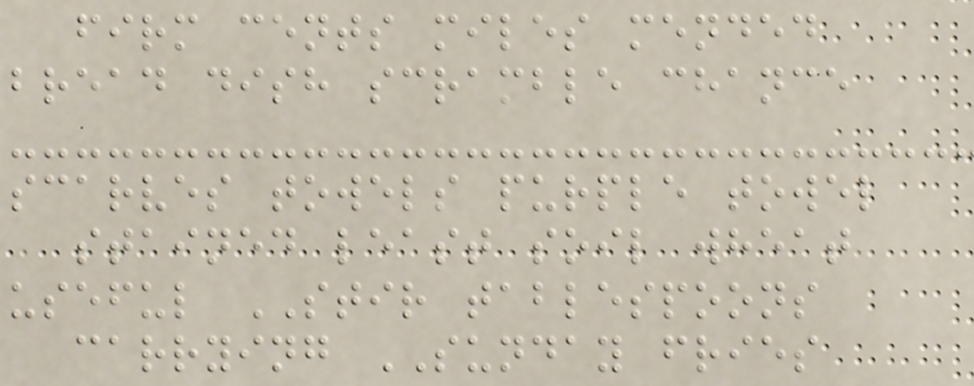firm cents miles mended
bread dish scramble chance
scarves towels purple towel
stained least soil wheat
useful STIR tablespoons
carrying SUNDAY fries
